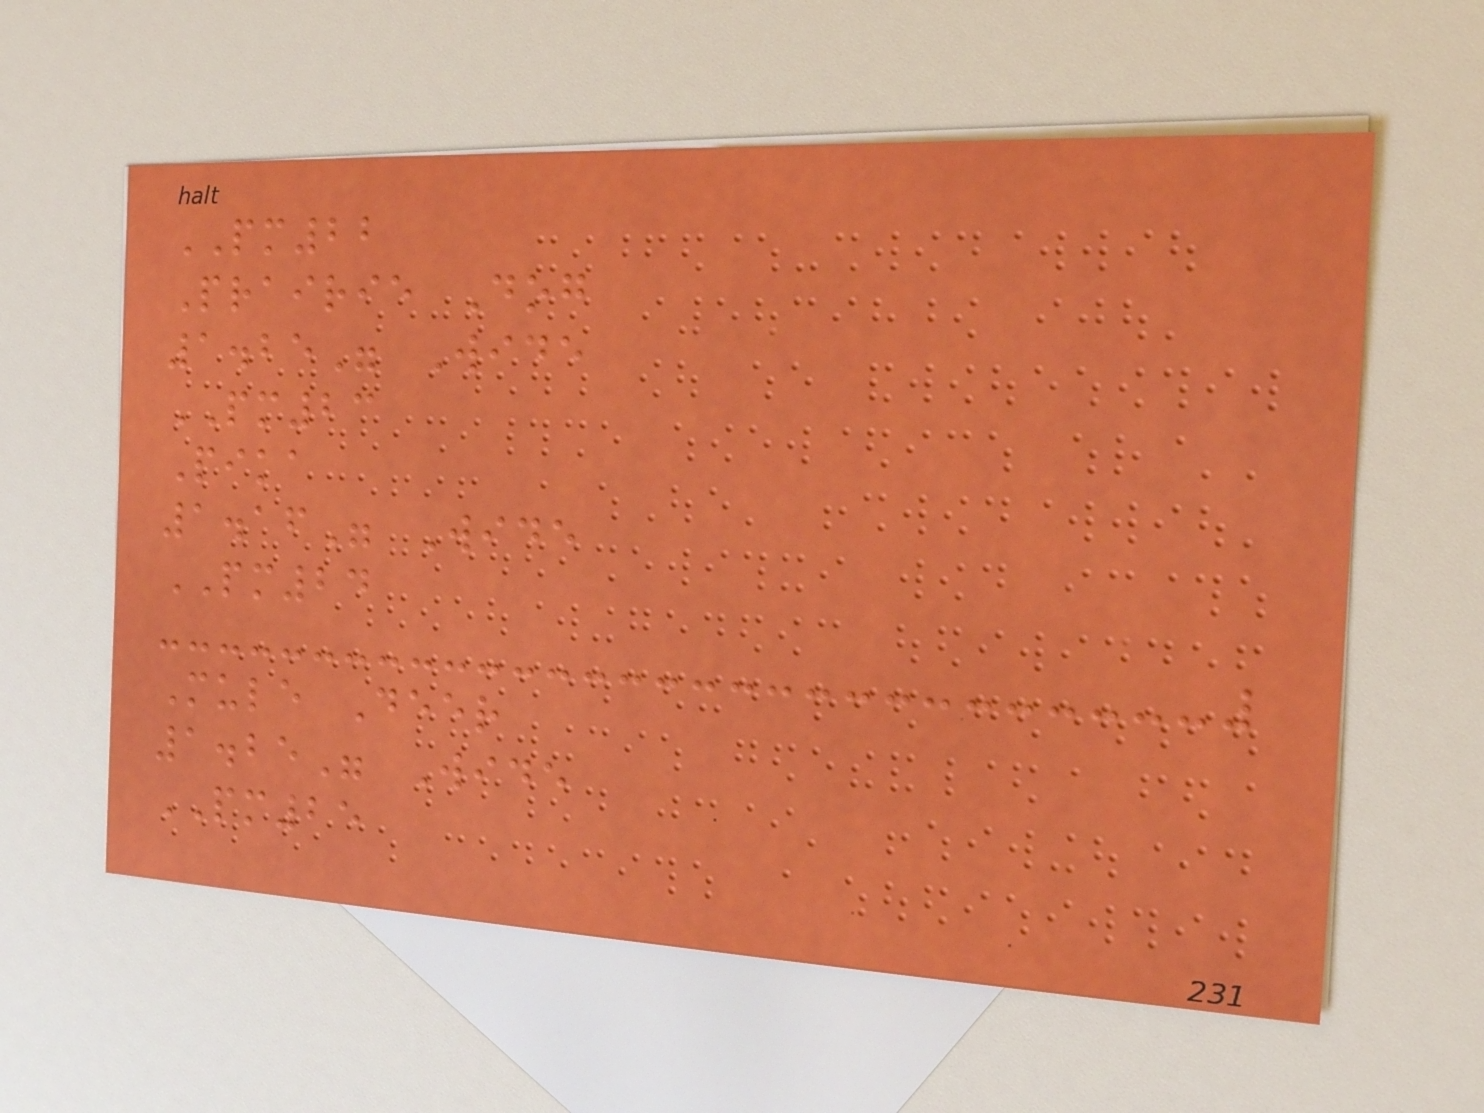PM22
Prairie Dog
1.25" Wide
PM23
Pika
1.16" Wide
PM24
Mule Deer
1.25" Wide
PM25
